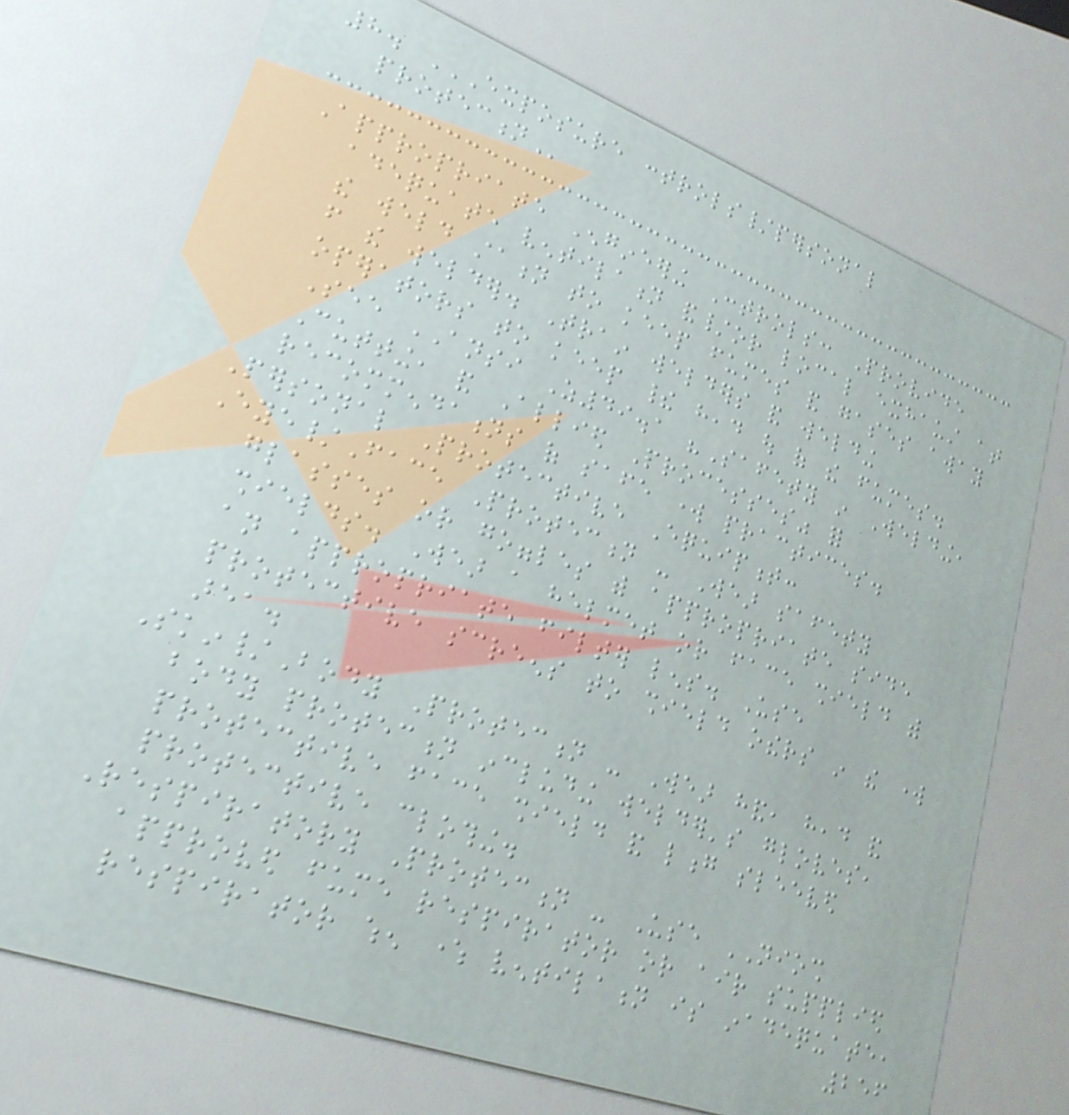8. EXPOSURE CONTROLS/PERSONAL
PROTECTION
Appropriate Engineering Controls: Provide
adequate ventilation and/or local exhaust at
the weld station to keep fumes and gases away
from the welder. Train welders and welding
operators to keep their head out of the fumes.
See ANSI Z49.1 "Safety in Welding,
Cutting, and Allied Processes" for
recommendations of safe work practices.
Personal Protective Equipment:
Eye/Face Protection - Wear safety
glasses or goggles with appropriate side
shields. Wear a helmet or face shield with
an appropriate filter lens. Use
protective screens to shield others in the work
area.
Skin/Body Protection - Wear hand, head and
body protection including welder's gloves,
protective face shield and long sleeved
protective clothing.
Respiratory Protection - Use NIOSH
approved fume respirator or air supplied
respirator when where ventilation is inadequate,
256
